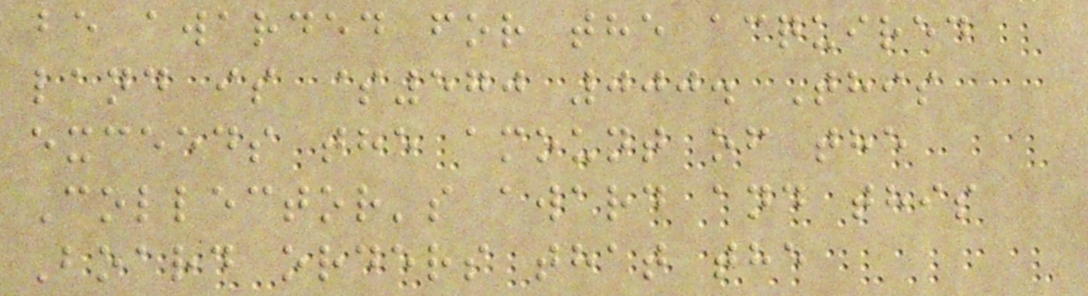be awarded for the acquired
land is $570 000. This
exceeds the amount of the
Collector's award and this
Board orders that the
